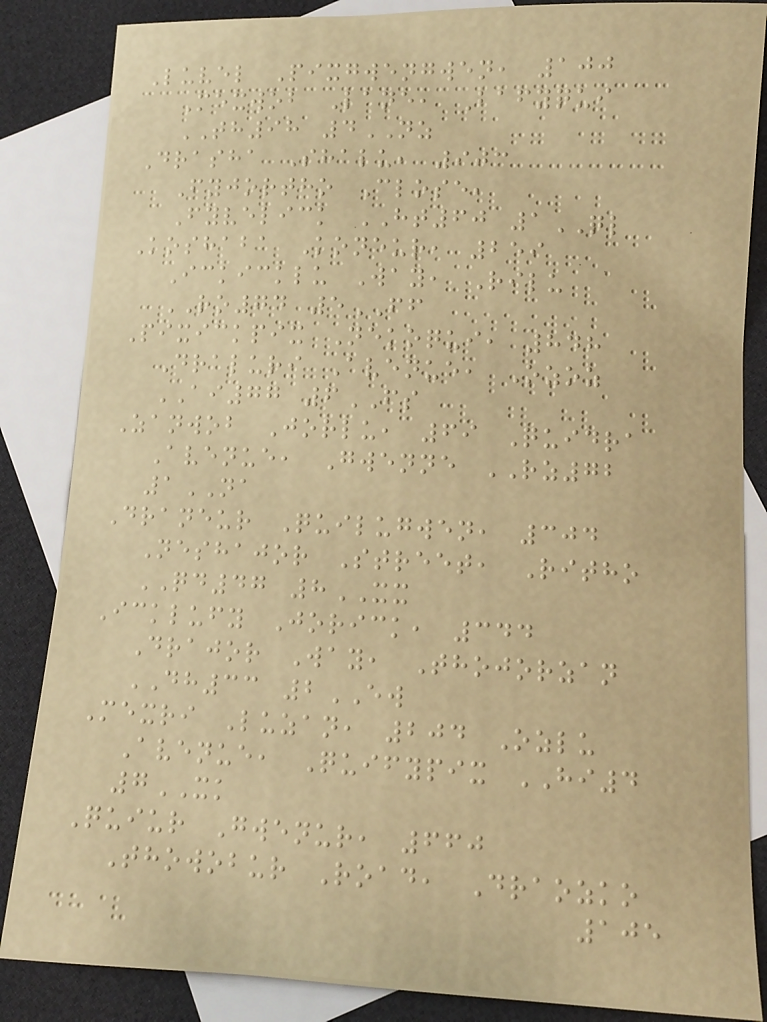Luvel Pixgwengwen, 100
Mexwob Lane, Bafyqui
TH98 4NZ
Drasha Shalu, 903
Fyjortho Close,
Fyvelick HT60 1QL
Koshaba Koneur, 259
Ickicklu Way, Rilu
RO74 5FF
Pixickpix Nekoqui, 848
Draluri Avenue, Ozoz
AI77 6FS
Zanwob Jorlu, 69 Quidra
Avenue, Gwenne RZ72
1NA
Draneur Quilugwen, 304
Neshajor Street, Ritho
QD47 8XX
Icklufy Jorick, 344
Drajor Way, Thojorzan
DH33 2EW
Mexri Luzan, 204 Ozlu
Avenue, Quifypix HI4
7XK
Quiur Gwenur, 660
Thowobur Road, Draozko
105
